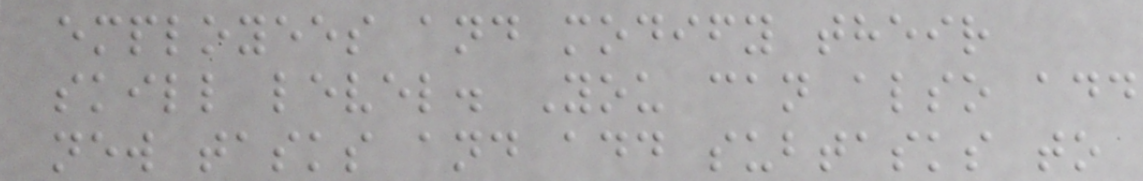employees and modify their
skill level. You can also add
new tasks and add subtasks to
